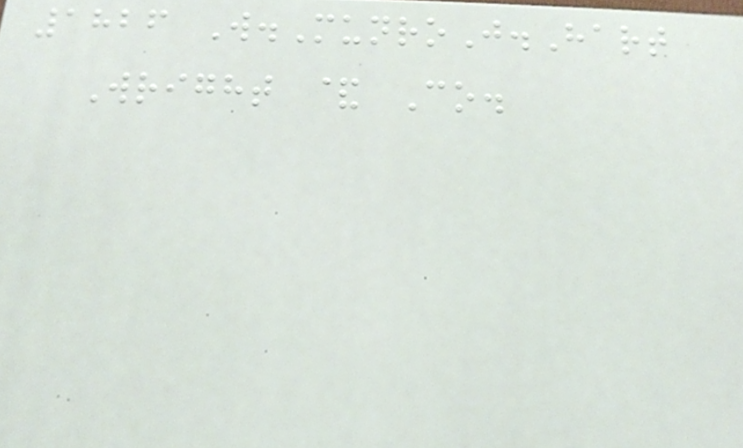1826 W.MunroJ.Hart
Wright & Co.
